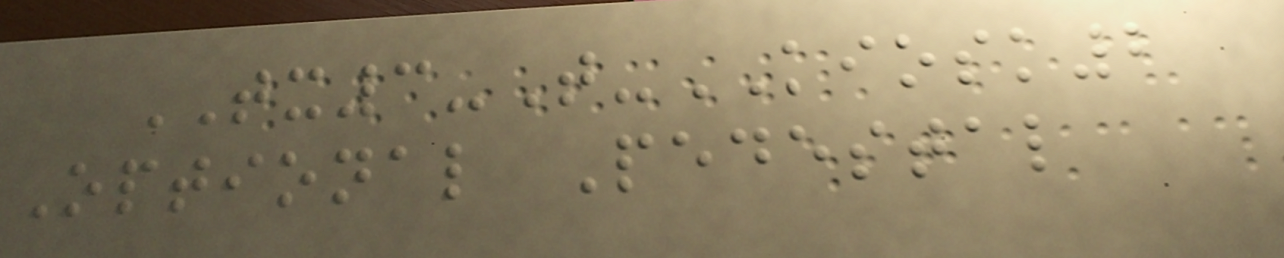TX3-T-KIOSK2
Optional Pedestal
